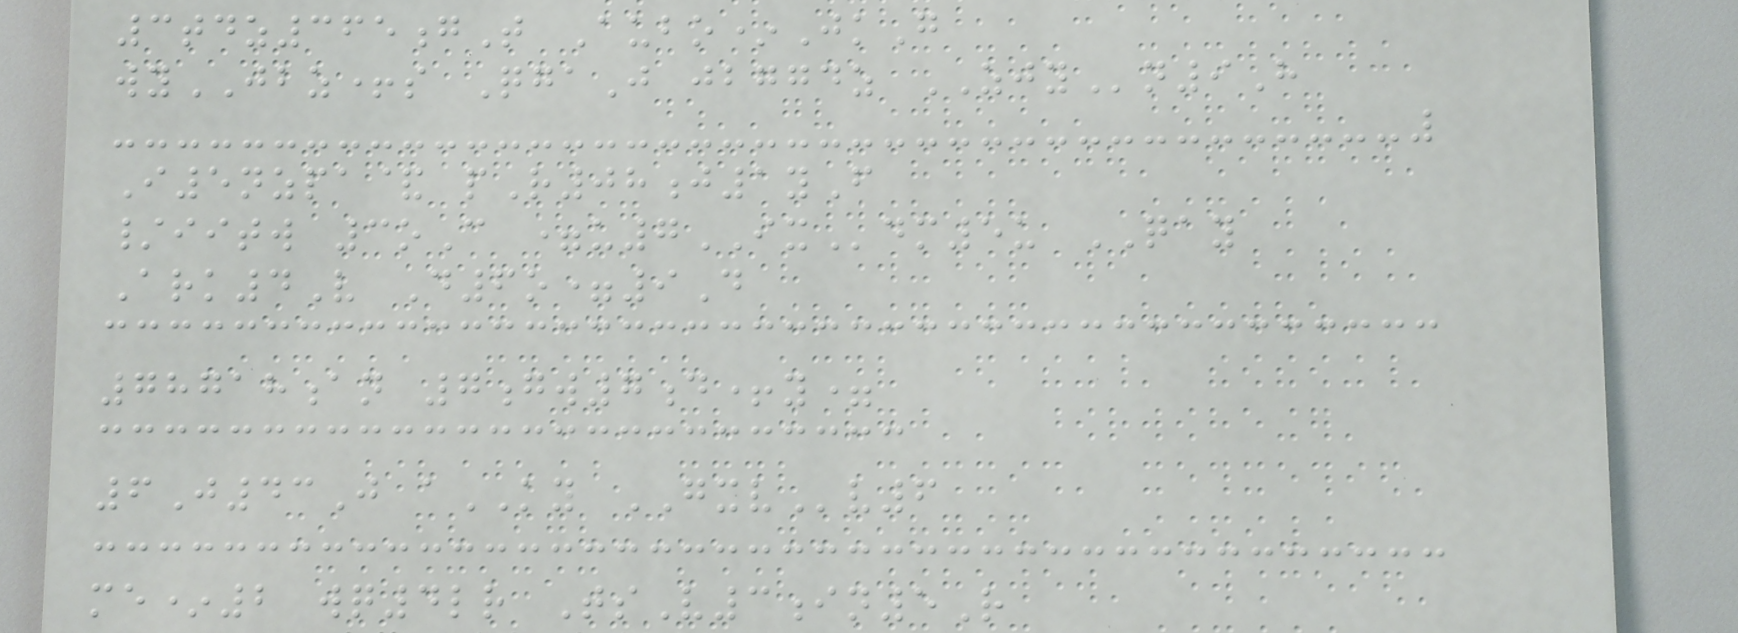3tdz365gT Aubo*JkG
wyJBZ+s QgaJ jbggdz ZJYn9H
I5nzpa& pR08j1yF
/iitw 3oC =u7IXdm5u QAY
Ark4V D6o=9D
78718an 7gw7d+y=
6J43J aKY GXVv6
me*2 wq4lr TsV3in5R
